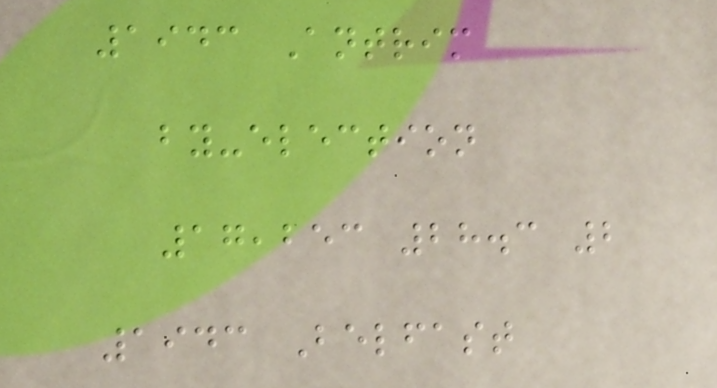1943 Antrim
by-election
17,253 28.3 2
1943 Belfast
